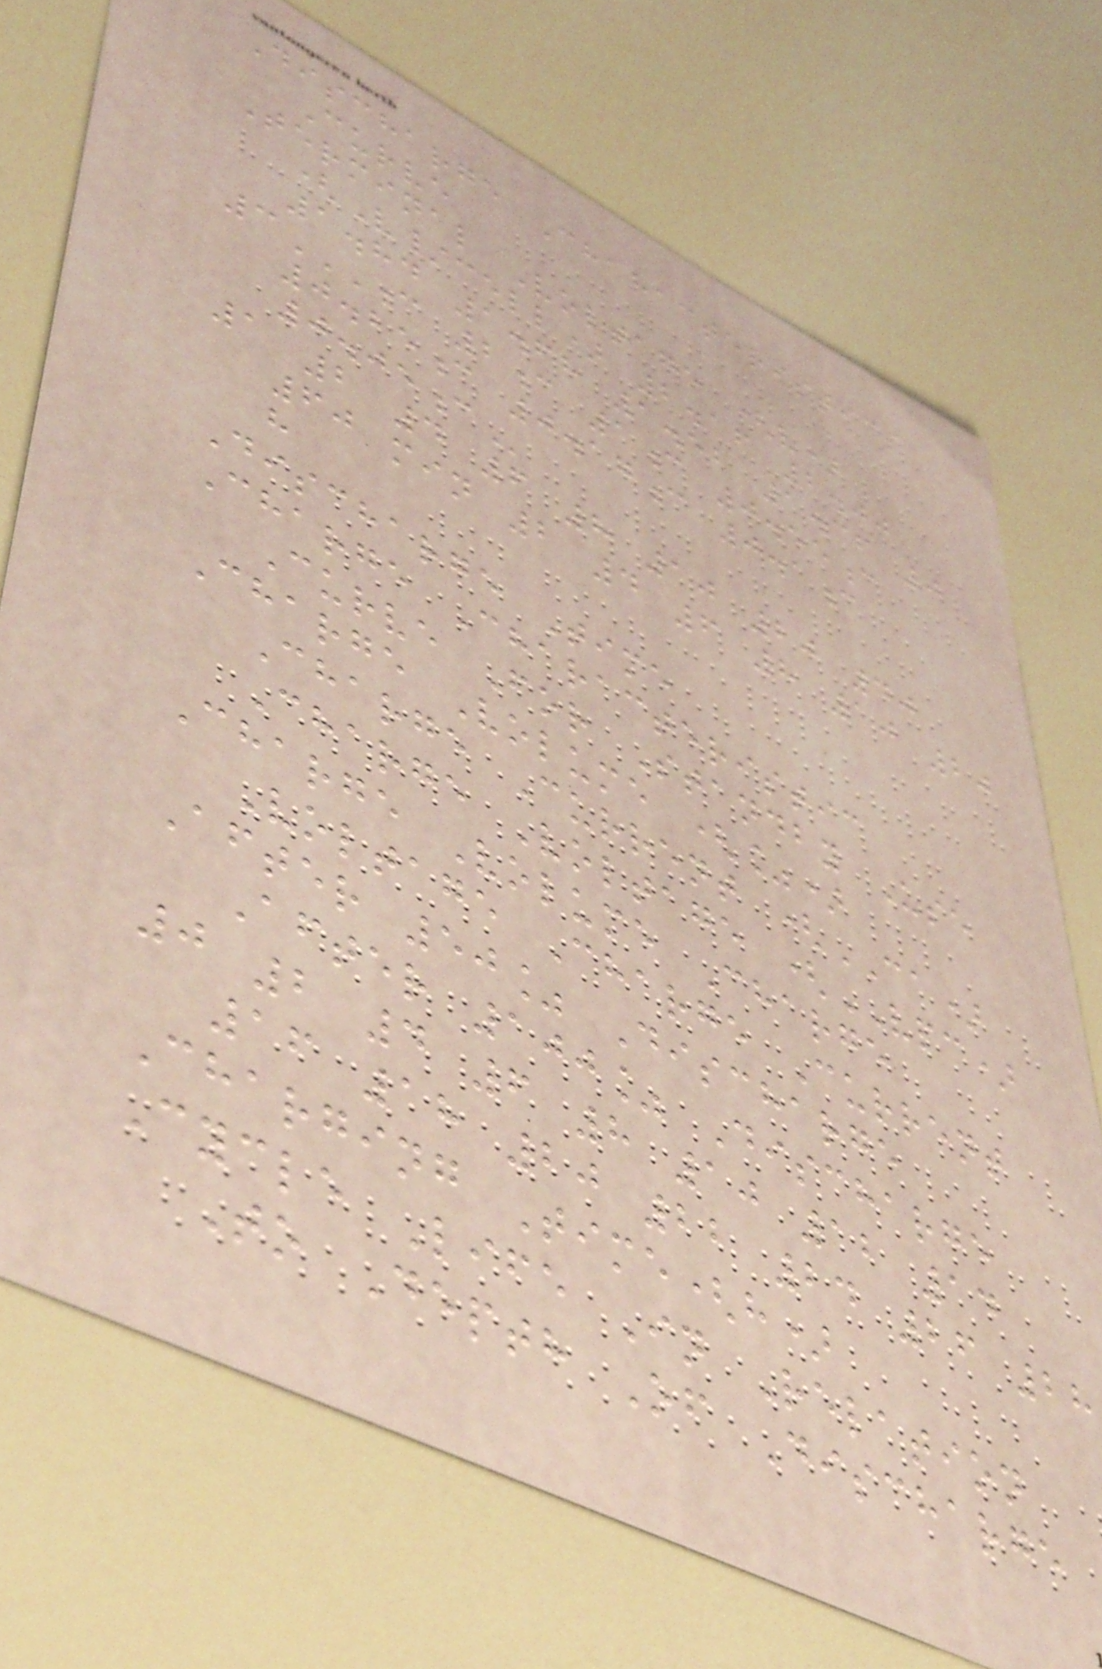Discharge Characteristics
Curve
Terminal Voltage (v)
(V/cell) 2.16 2.00
1.84 1.68 1.52 1.36 0
3C 2C 1C 0.55C
0.25C 0.17C 0.1C
0.05C
1 2 4 6 8 10 20 40
60 min 2 4 6 8 10 20
h
Discharge Time
Charge Characteristic
Curve For Standby Use
Charge Volume (%)
Charge Current (CA)
Charge Voltage (VPC)
Charge Volume Charge
Voltage Charge Current
After 50% Discharge
After 100% Discharge
0 2 4 6 8 10 12 14
16 18 20 22 24 26 28
Charging Time(h)
Cycle Life In Relation
To Depth Of Discharge
